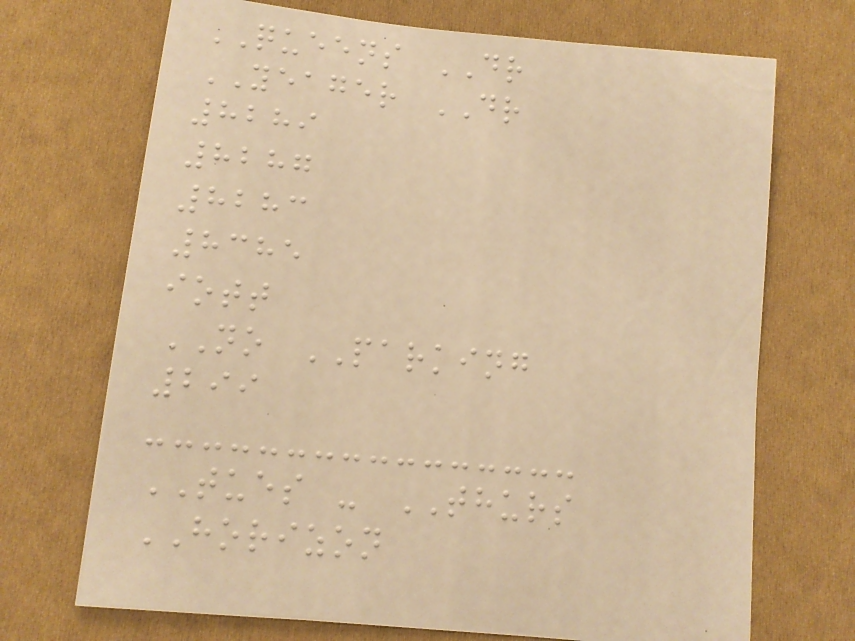QUEENS DR
YEAGER DR
8289
8287
8283
8385
iott
NO PARKING
299
TUES - THURS
HORIZON
